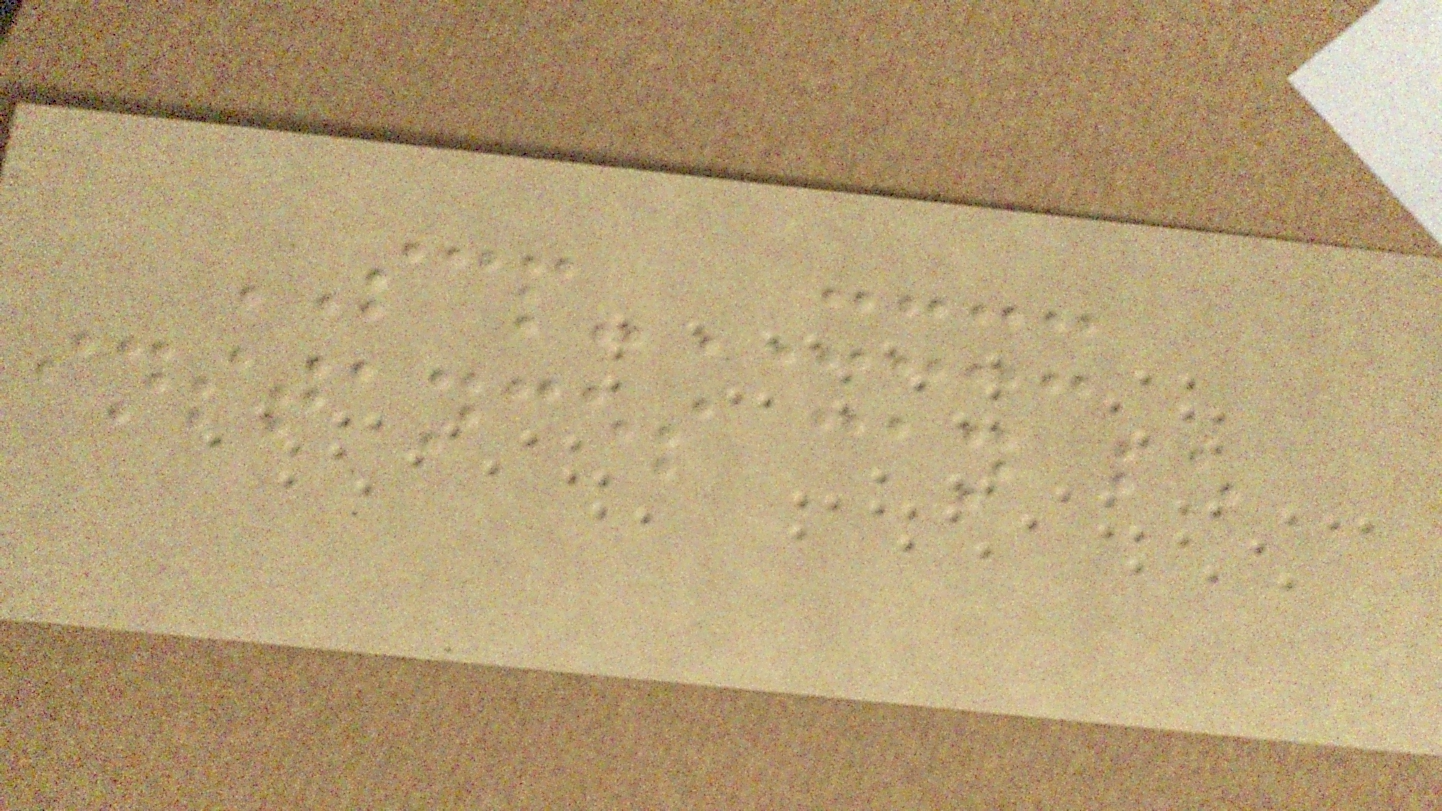SCP-XXXX
instances can be
